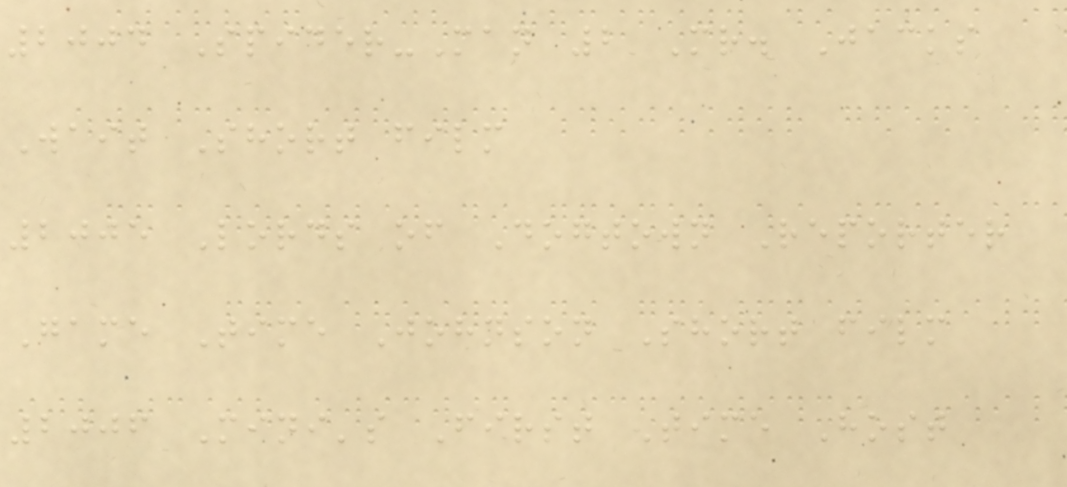2004 Spider-Man 2 Mr. Jacks
Wait Short film
2005 Lords of Dogtown Reporter
Game Time Johnson Short film
2006 Mini's First Time Host
